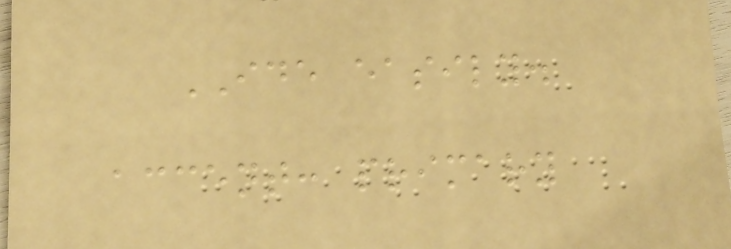IDE easily.
accent: primary
